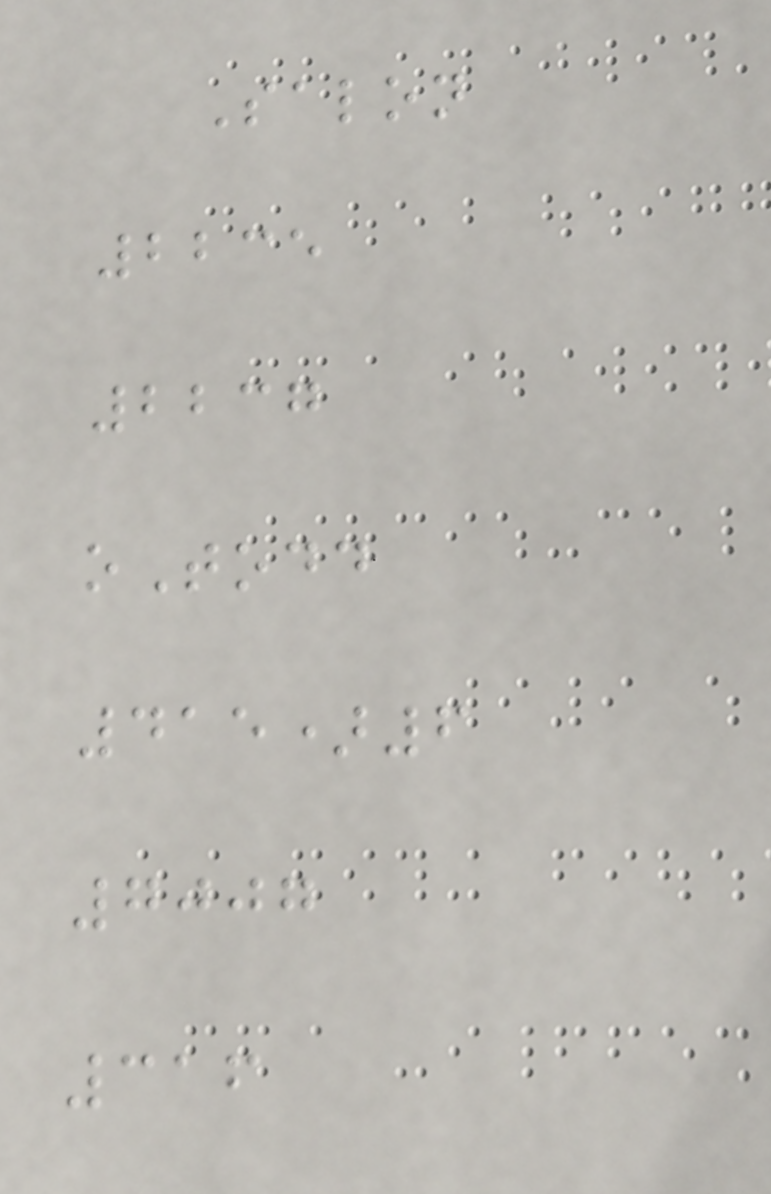Salon
2235
2237
oTodd
415)6
7007
316
